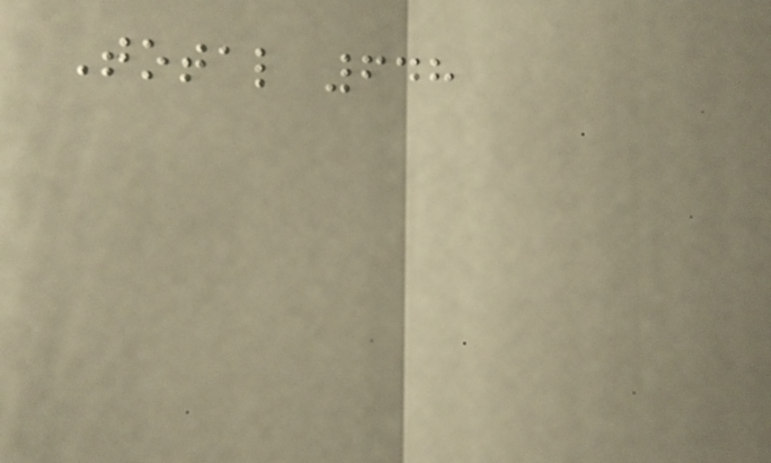Total 648
